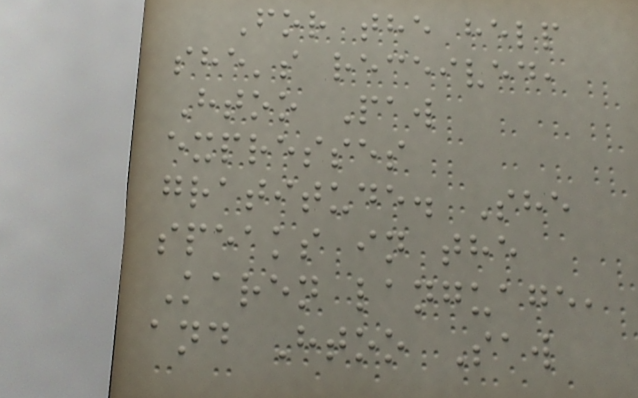For the help
she's received,
Htoo Paw
expresses
gratitude. She
speaks in the
Karen language,
and Htoo Saw
